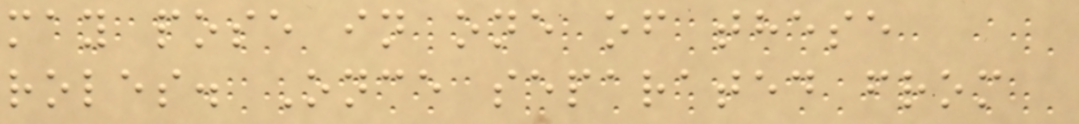may pose in one of these
roles. Once separated from
